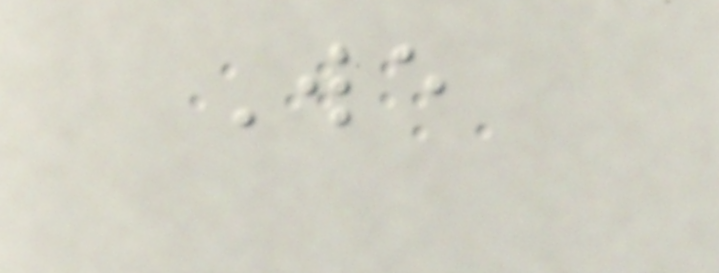We
